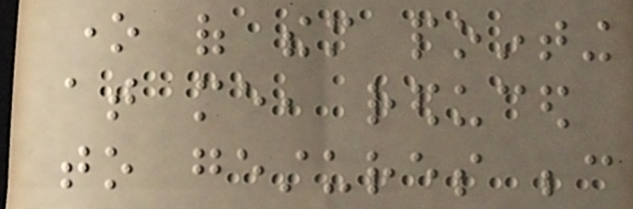one of them pointing
at me, reduced
to gestures because
